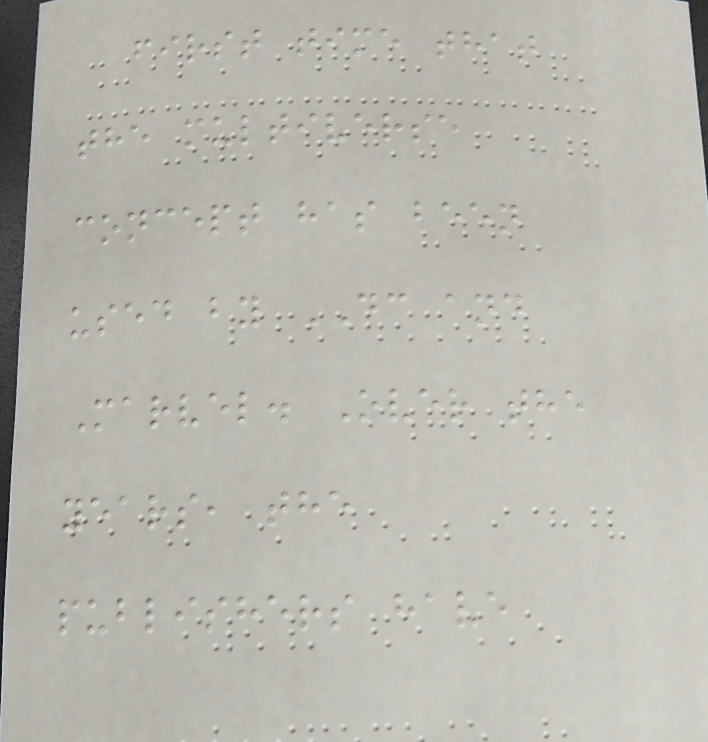first time that
the multiverse
concept has been
used by DC and
Marvel. Over the
years, the
publishers have
